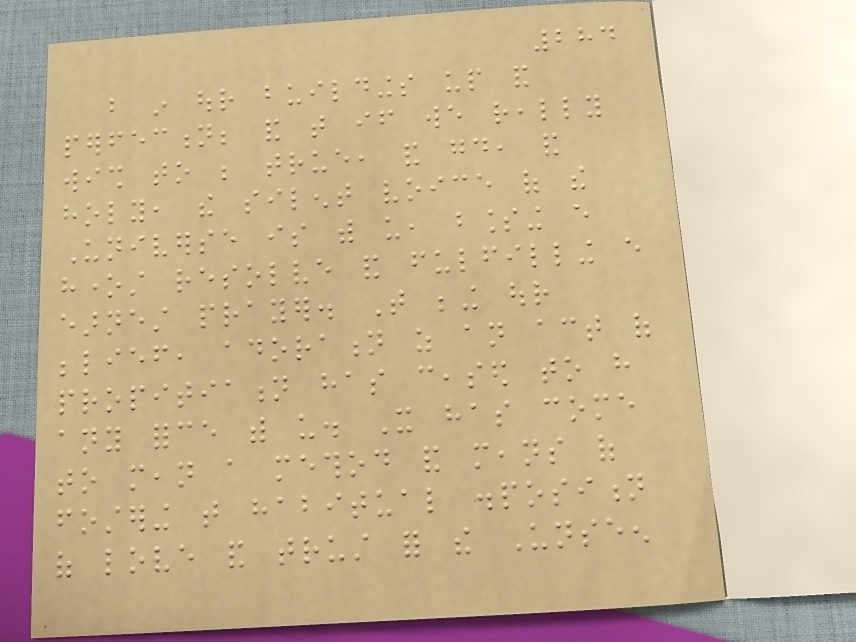284
but in our buildings up and
perfection; and that if we really
wish to be true, and good, and
holy, the silent voice of the
Universe is with us, blessing every
honest resolve and fulfilling every
earnest prayer. That being our
belief, adoration as an act of
propitiation has ceased to have
any force with us. It has come
to mean a method and means of
fostering that habitual disposition
of love and trust for the Unseen
